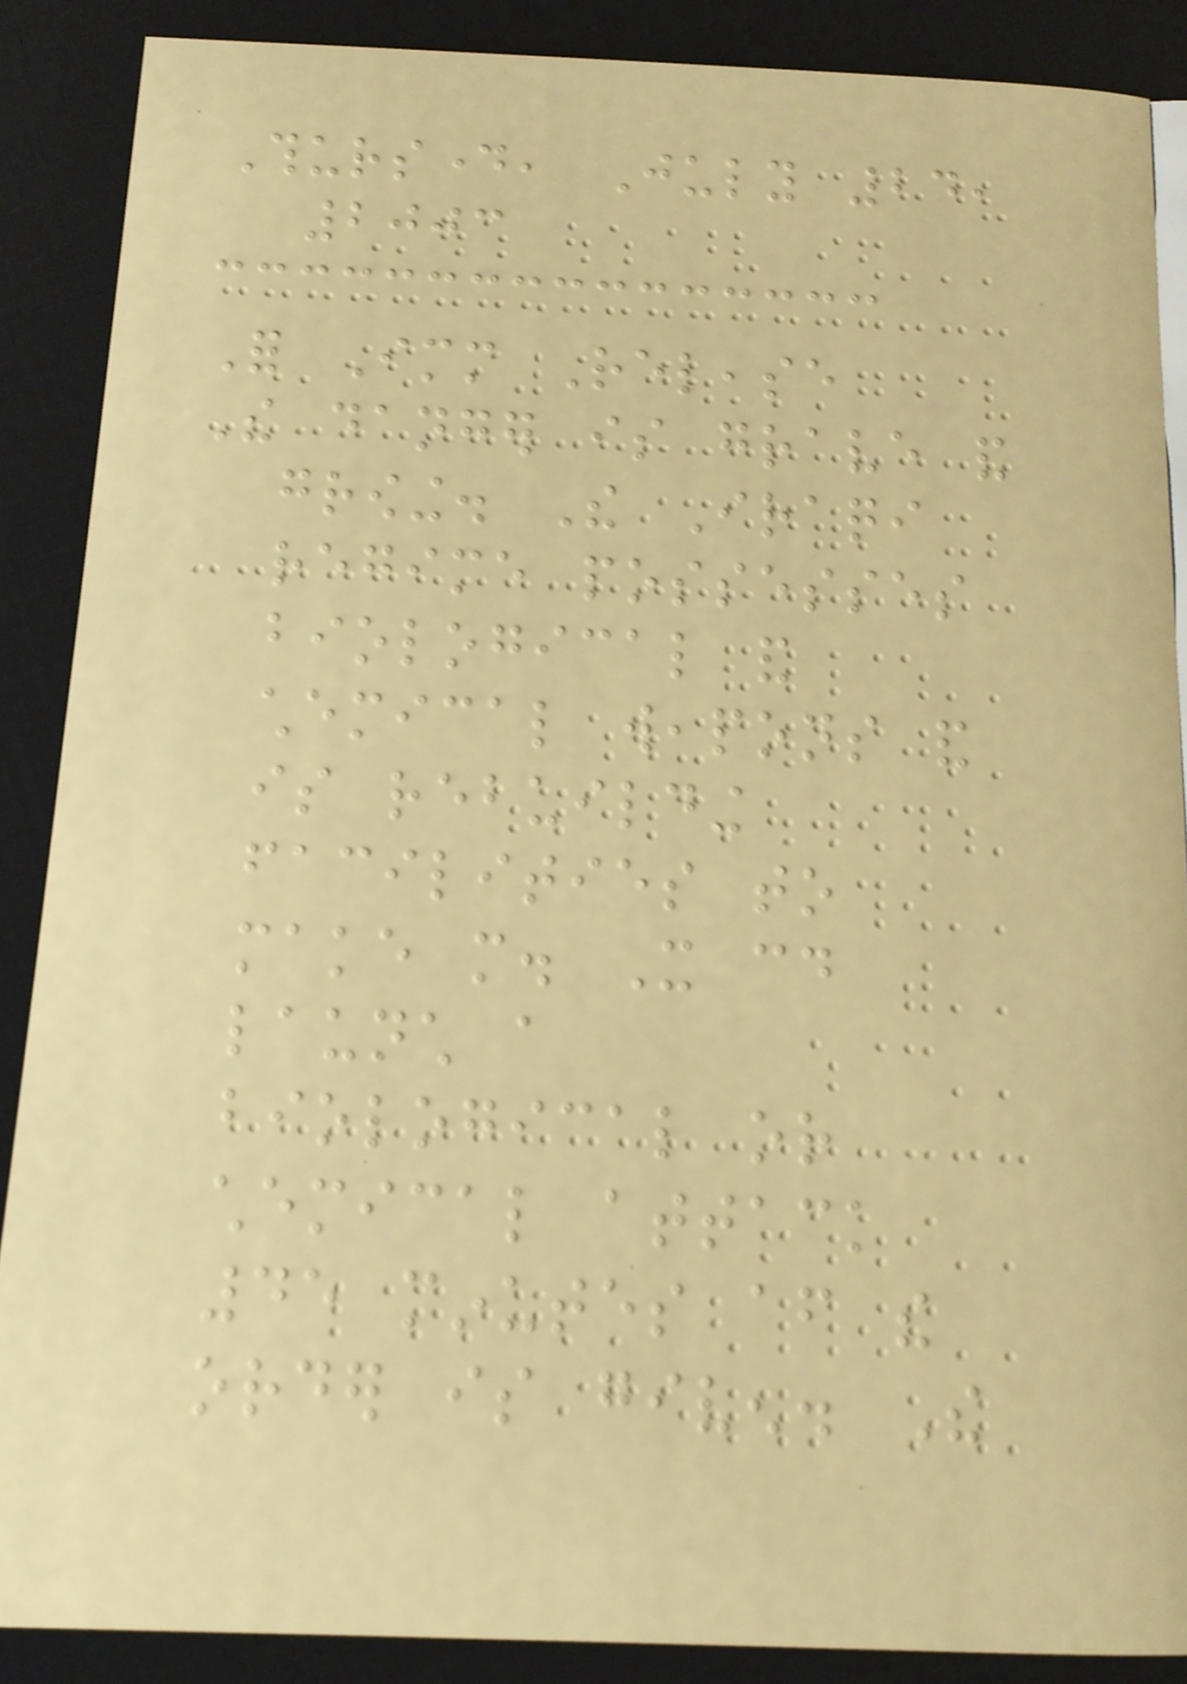Thursday, July 24,
2003
For Immediate Release
The danger is grave and
growing. The Iraqi
regime possesses
biological and
chemical weapons and
is rebuilding
facilities to
make more. It could
launch a
biological or
chemical attack
45 minutes after the
order is given. The
